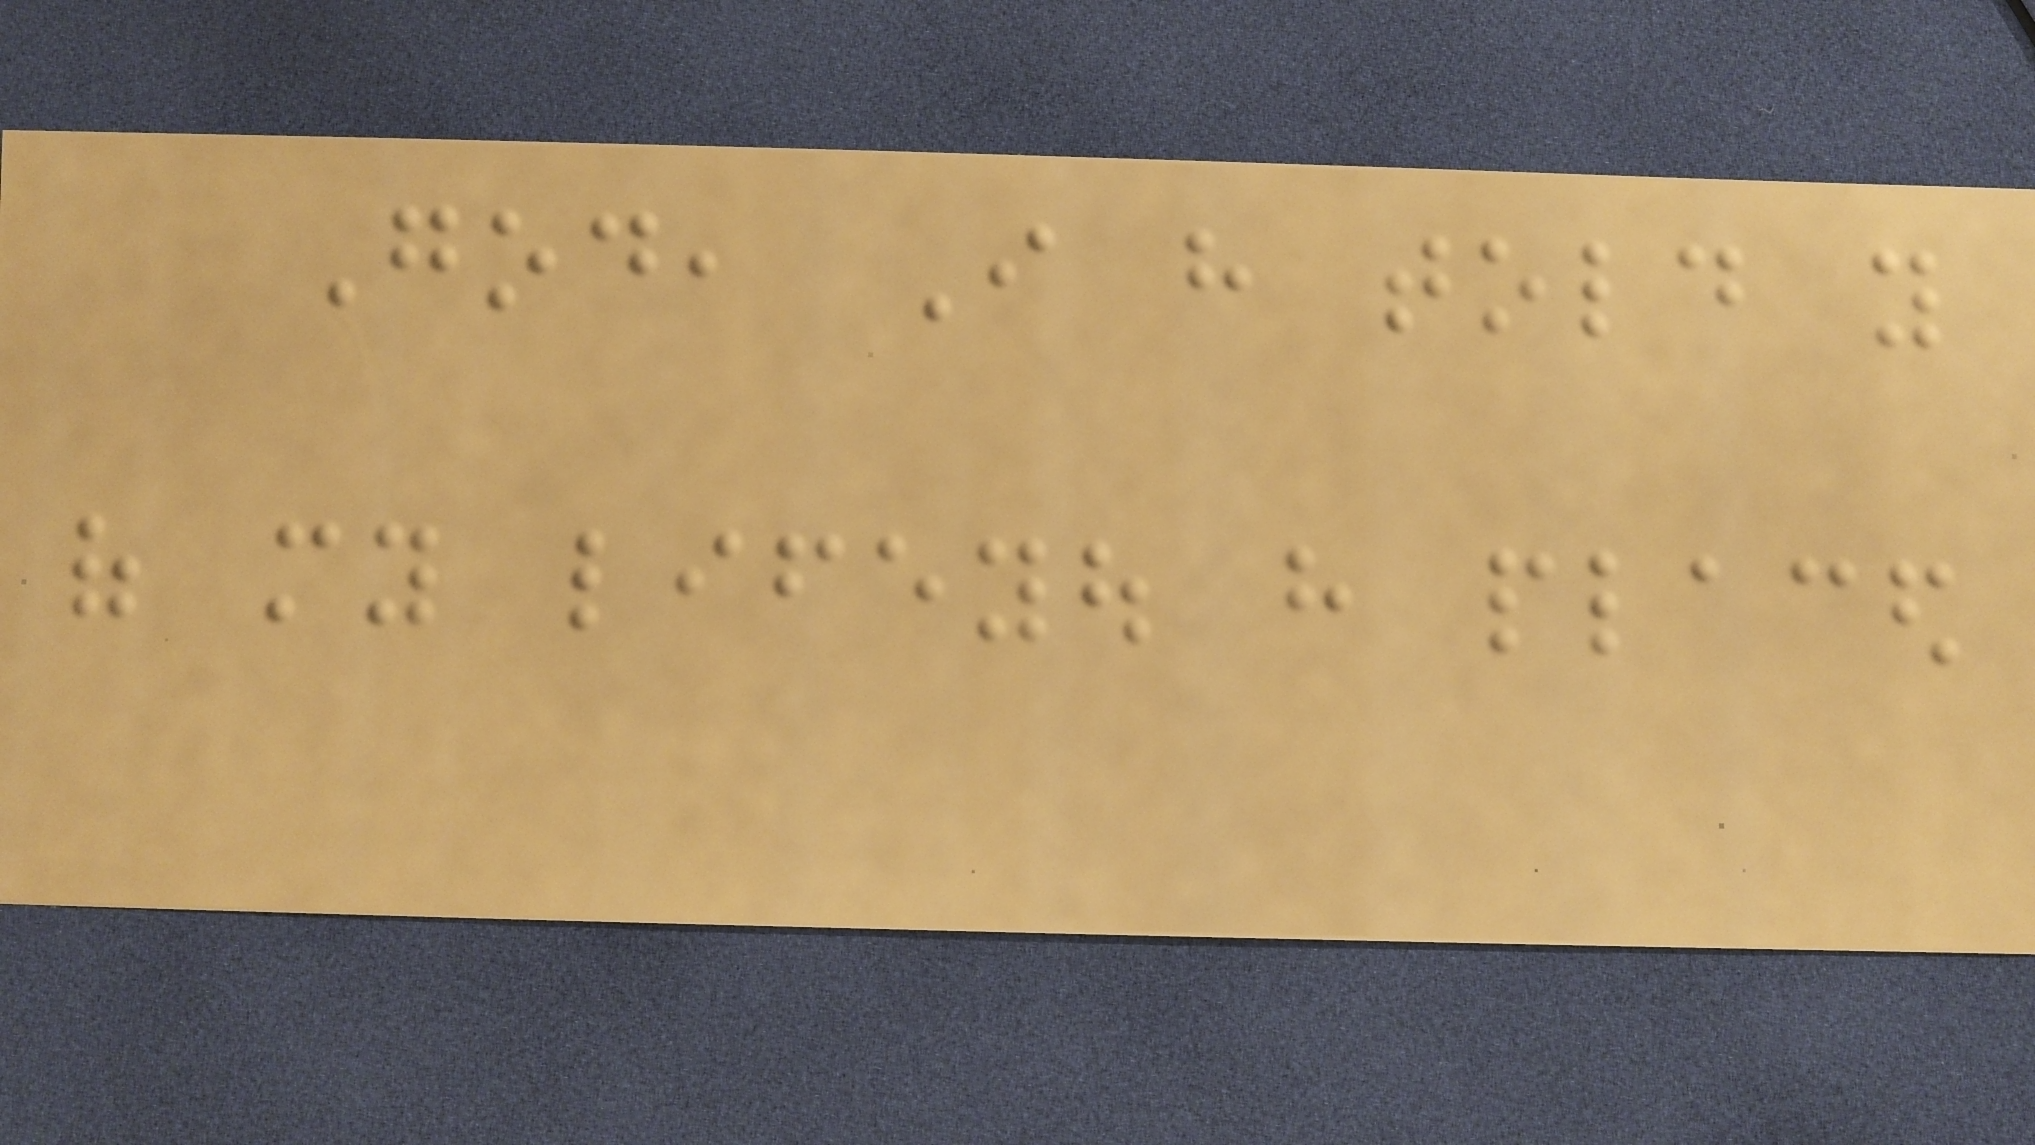God, I have told you
of my lifeyou have placed
